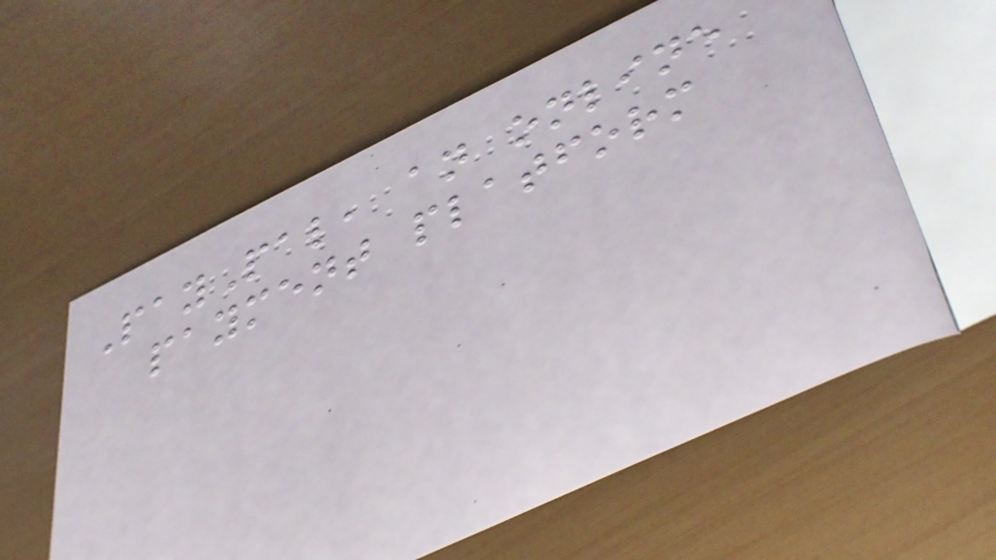PayPal, an online
payment platform
